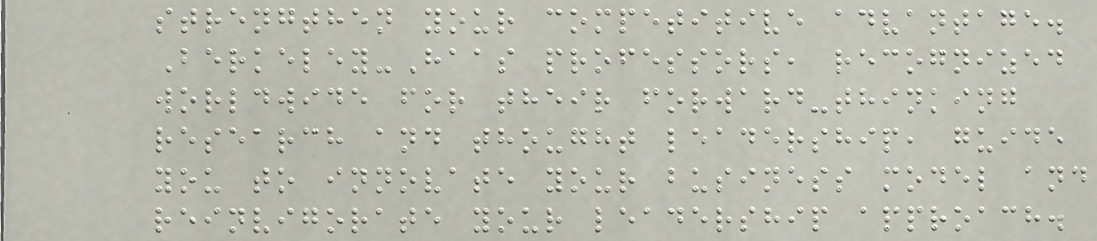strengthen your competitive advantage.
Berkeley-Haas professors, recognized
worldwide for their forward-thinking
research and thought leadership, guide
you to innovate your business model and
reinvigorate your leadership approach.
